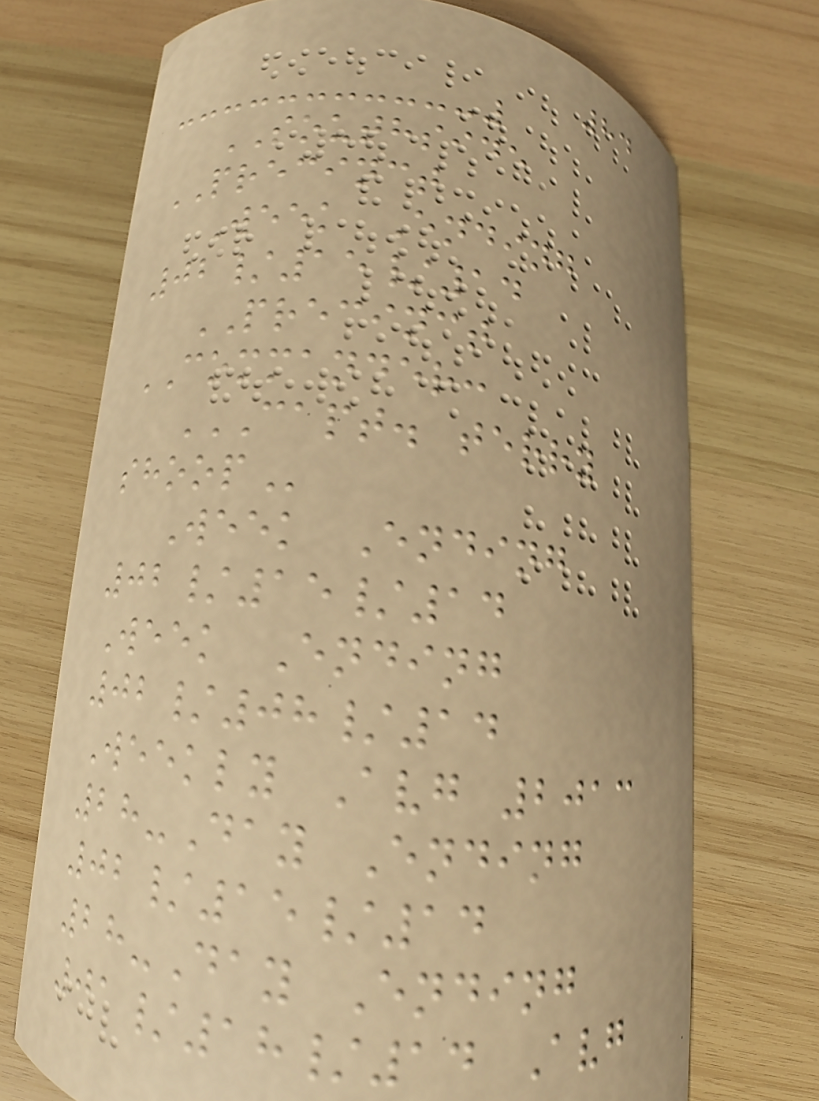84
SOUTHSIDE
PRECINCT
Week Ending
02/15/14
PRECINCT
COMMANDER:
CAPT. TERRY
SHOOP
Week Ending
02/15/14
Week Ending
02/08/14
Weekly Avg 2013
28-Day Ending
02/15/14
28-Day Ending
01/18/14 Avg
